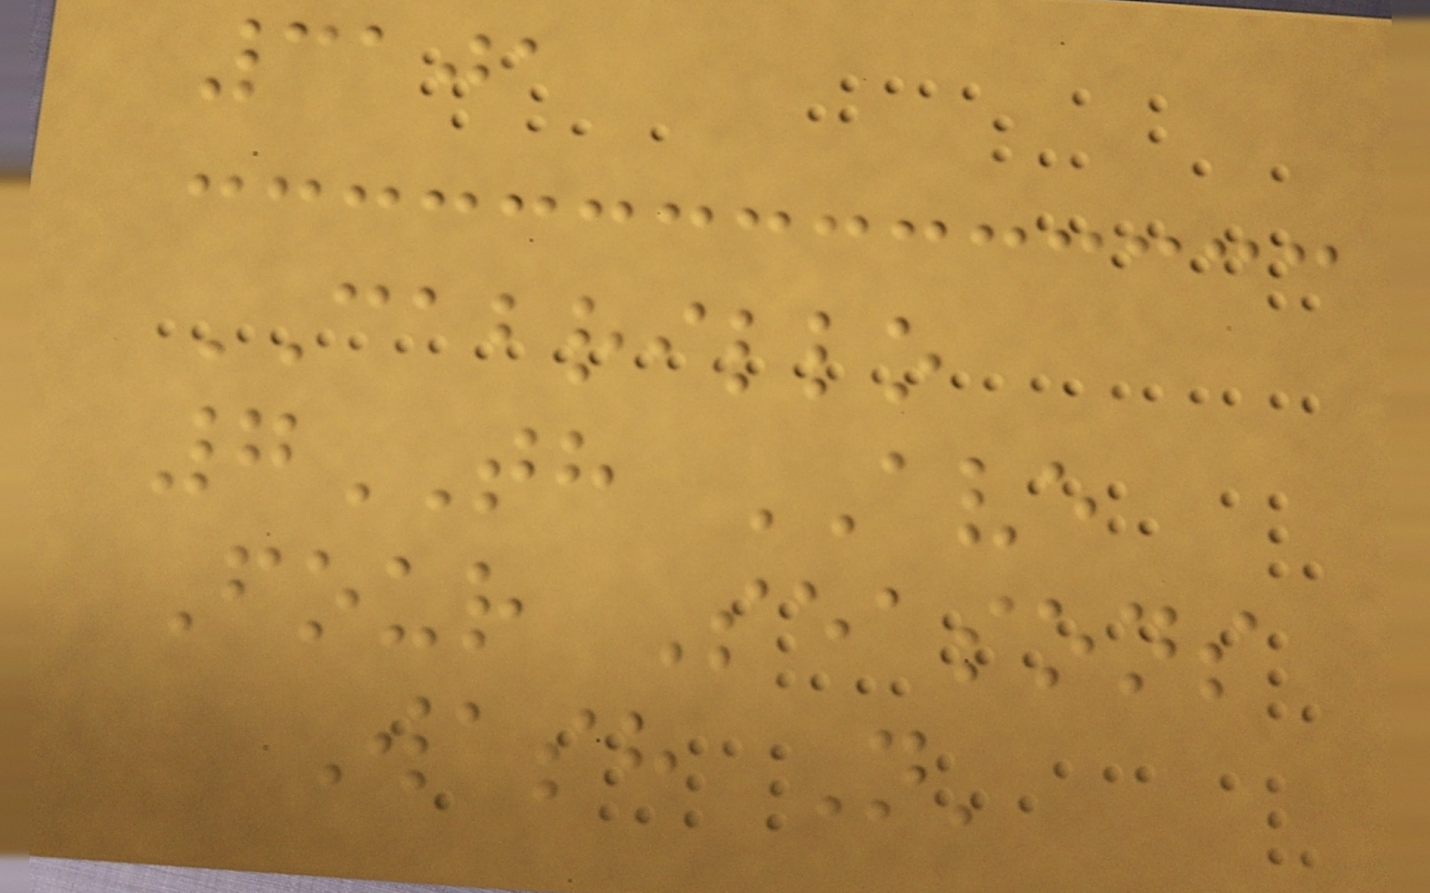3101
CABRILLO
7TH AVE
Four Seasons
Wash N'
